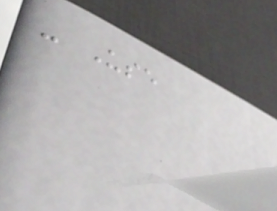- Use
